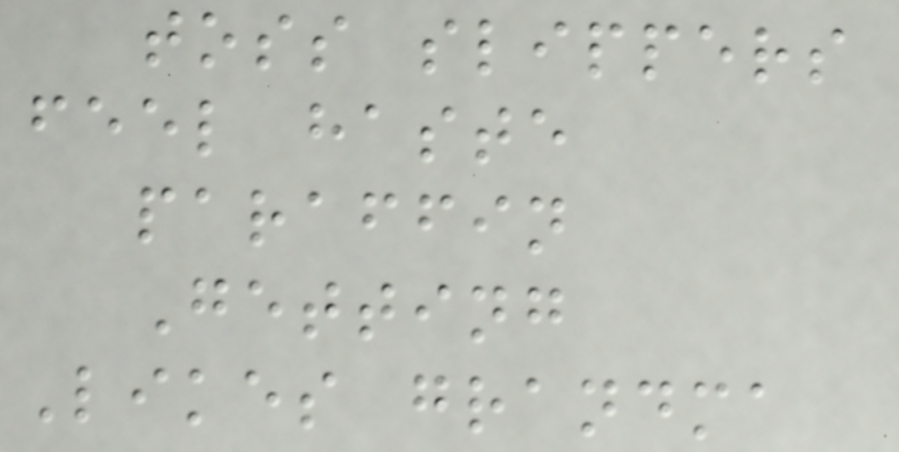toss slippers
feel haste
paraffin
Getting
Likes grandma
